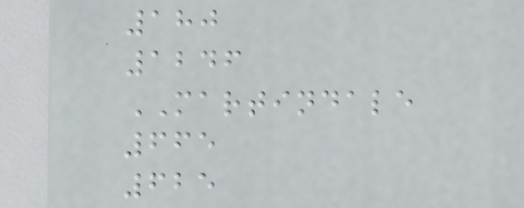180
1246
MARTINDALE
665
625
